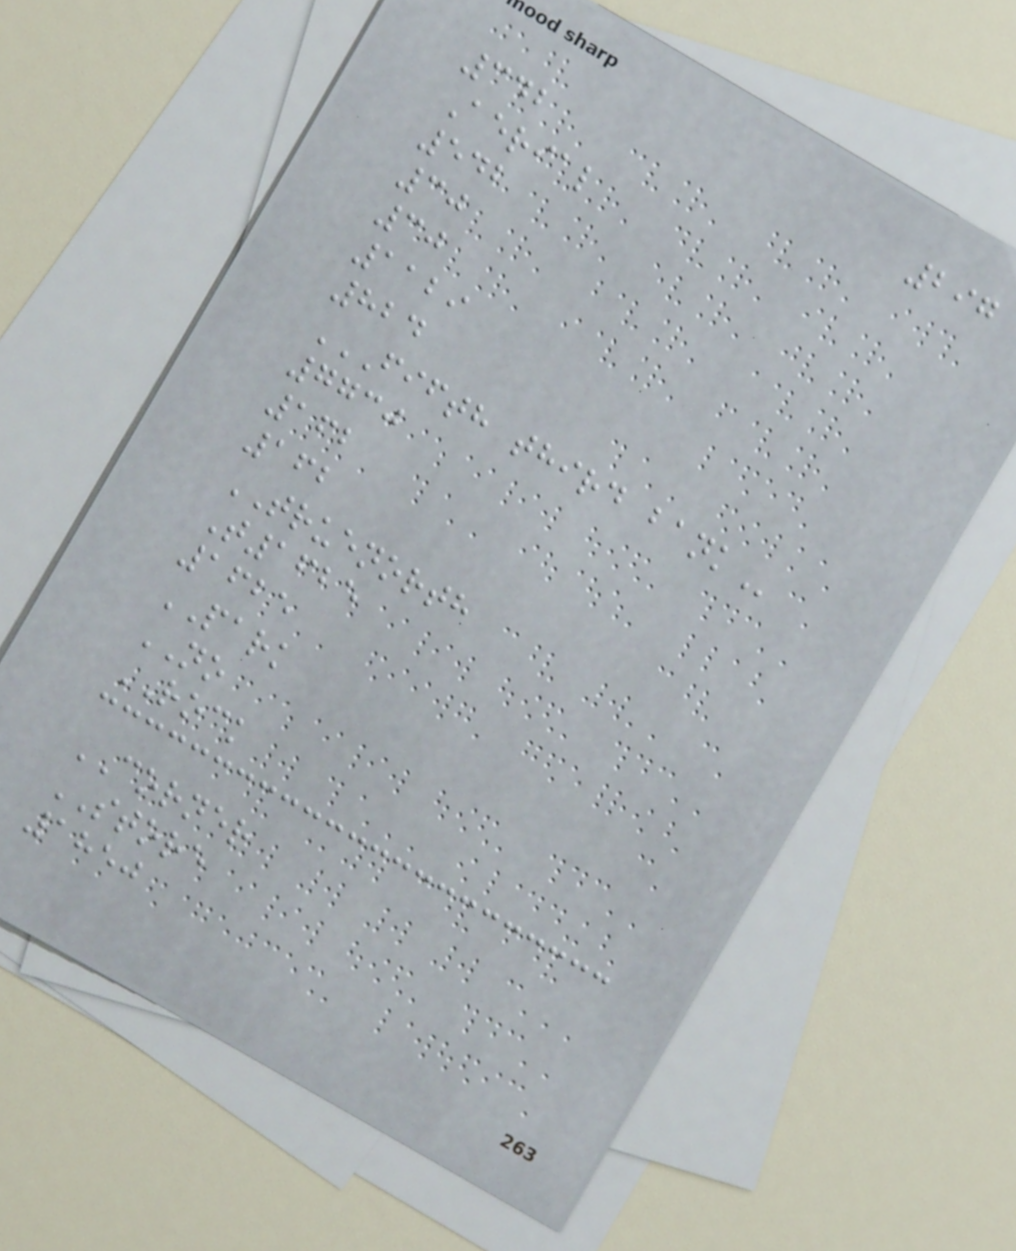297
342
Aerial
542
30
30
1129
824
FIFTH THIRD BANK
7730
162
162
TRUENORTH
T1625
1625
PARK
NO
ROCK
CORNER
STORE
1850
